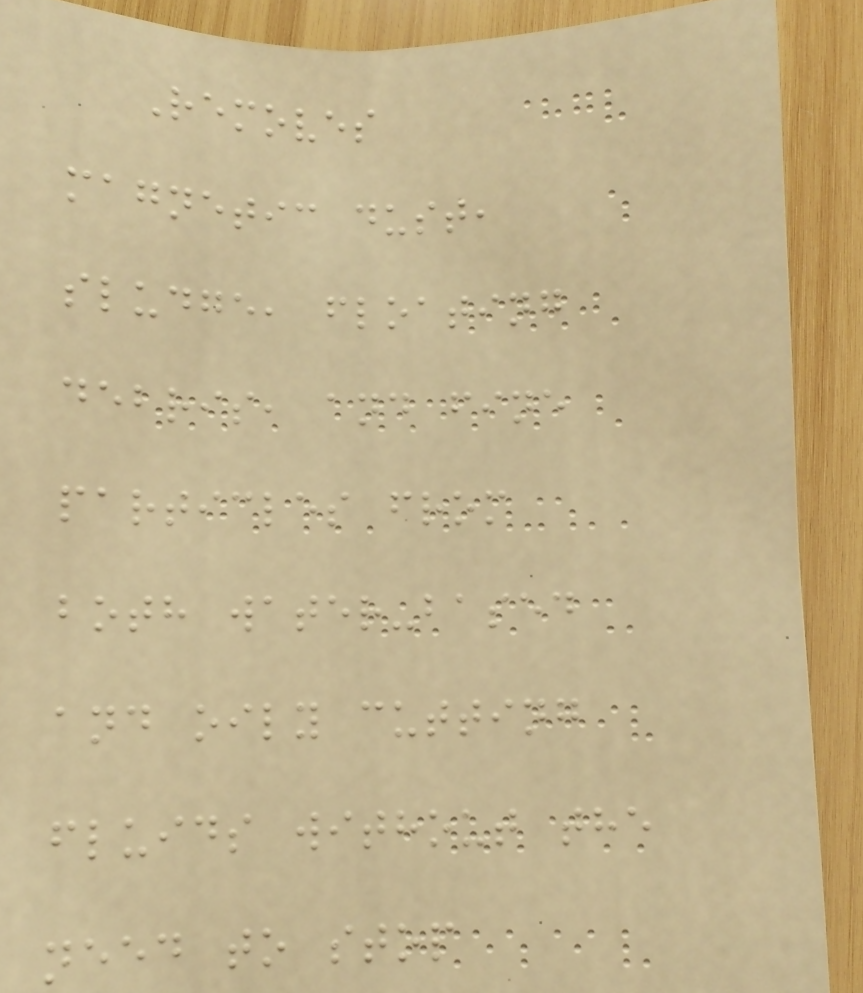Removes
magnetic dust,
sludge, floating
debris, and fine
particles from
both water-based
and oily cutting
fluids without the
need to stop
